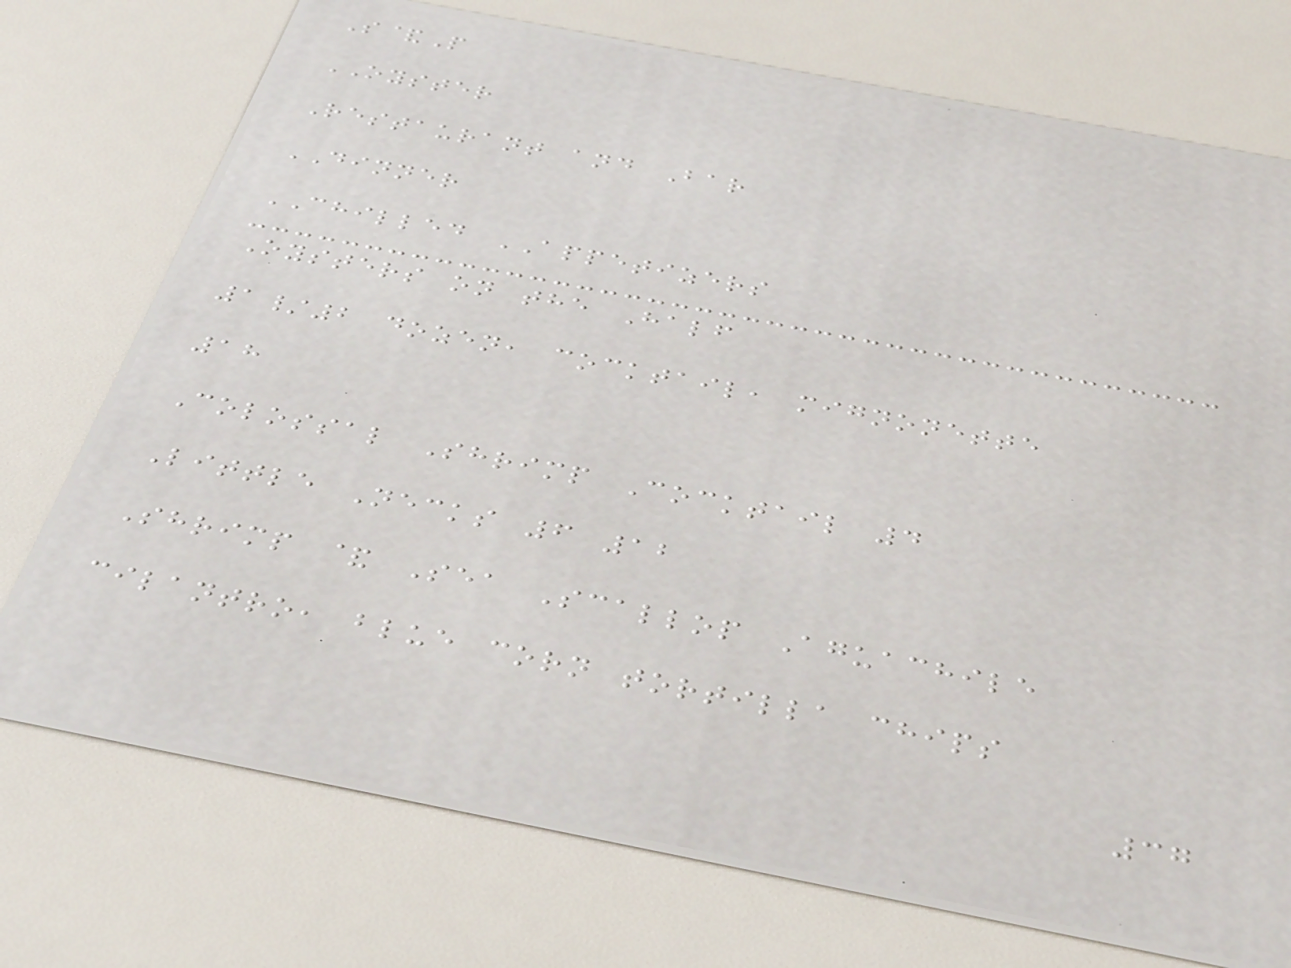S&P
OYSTER
Restaurant and Bar
DINNER
CHILLED APPETIZERS
Oysters on the Half
1/2 dozen, cocktail, mignonette
18
Colossal Shrimp Cocktail 4
Little Necks 6 12
Shrimp & Sea Scallop Aguachile
cilantro, blue corn tortilla chips
37
